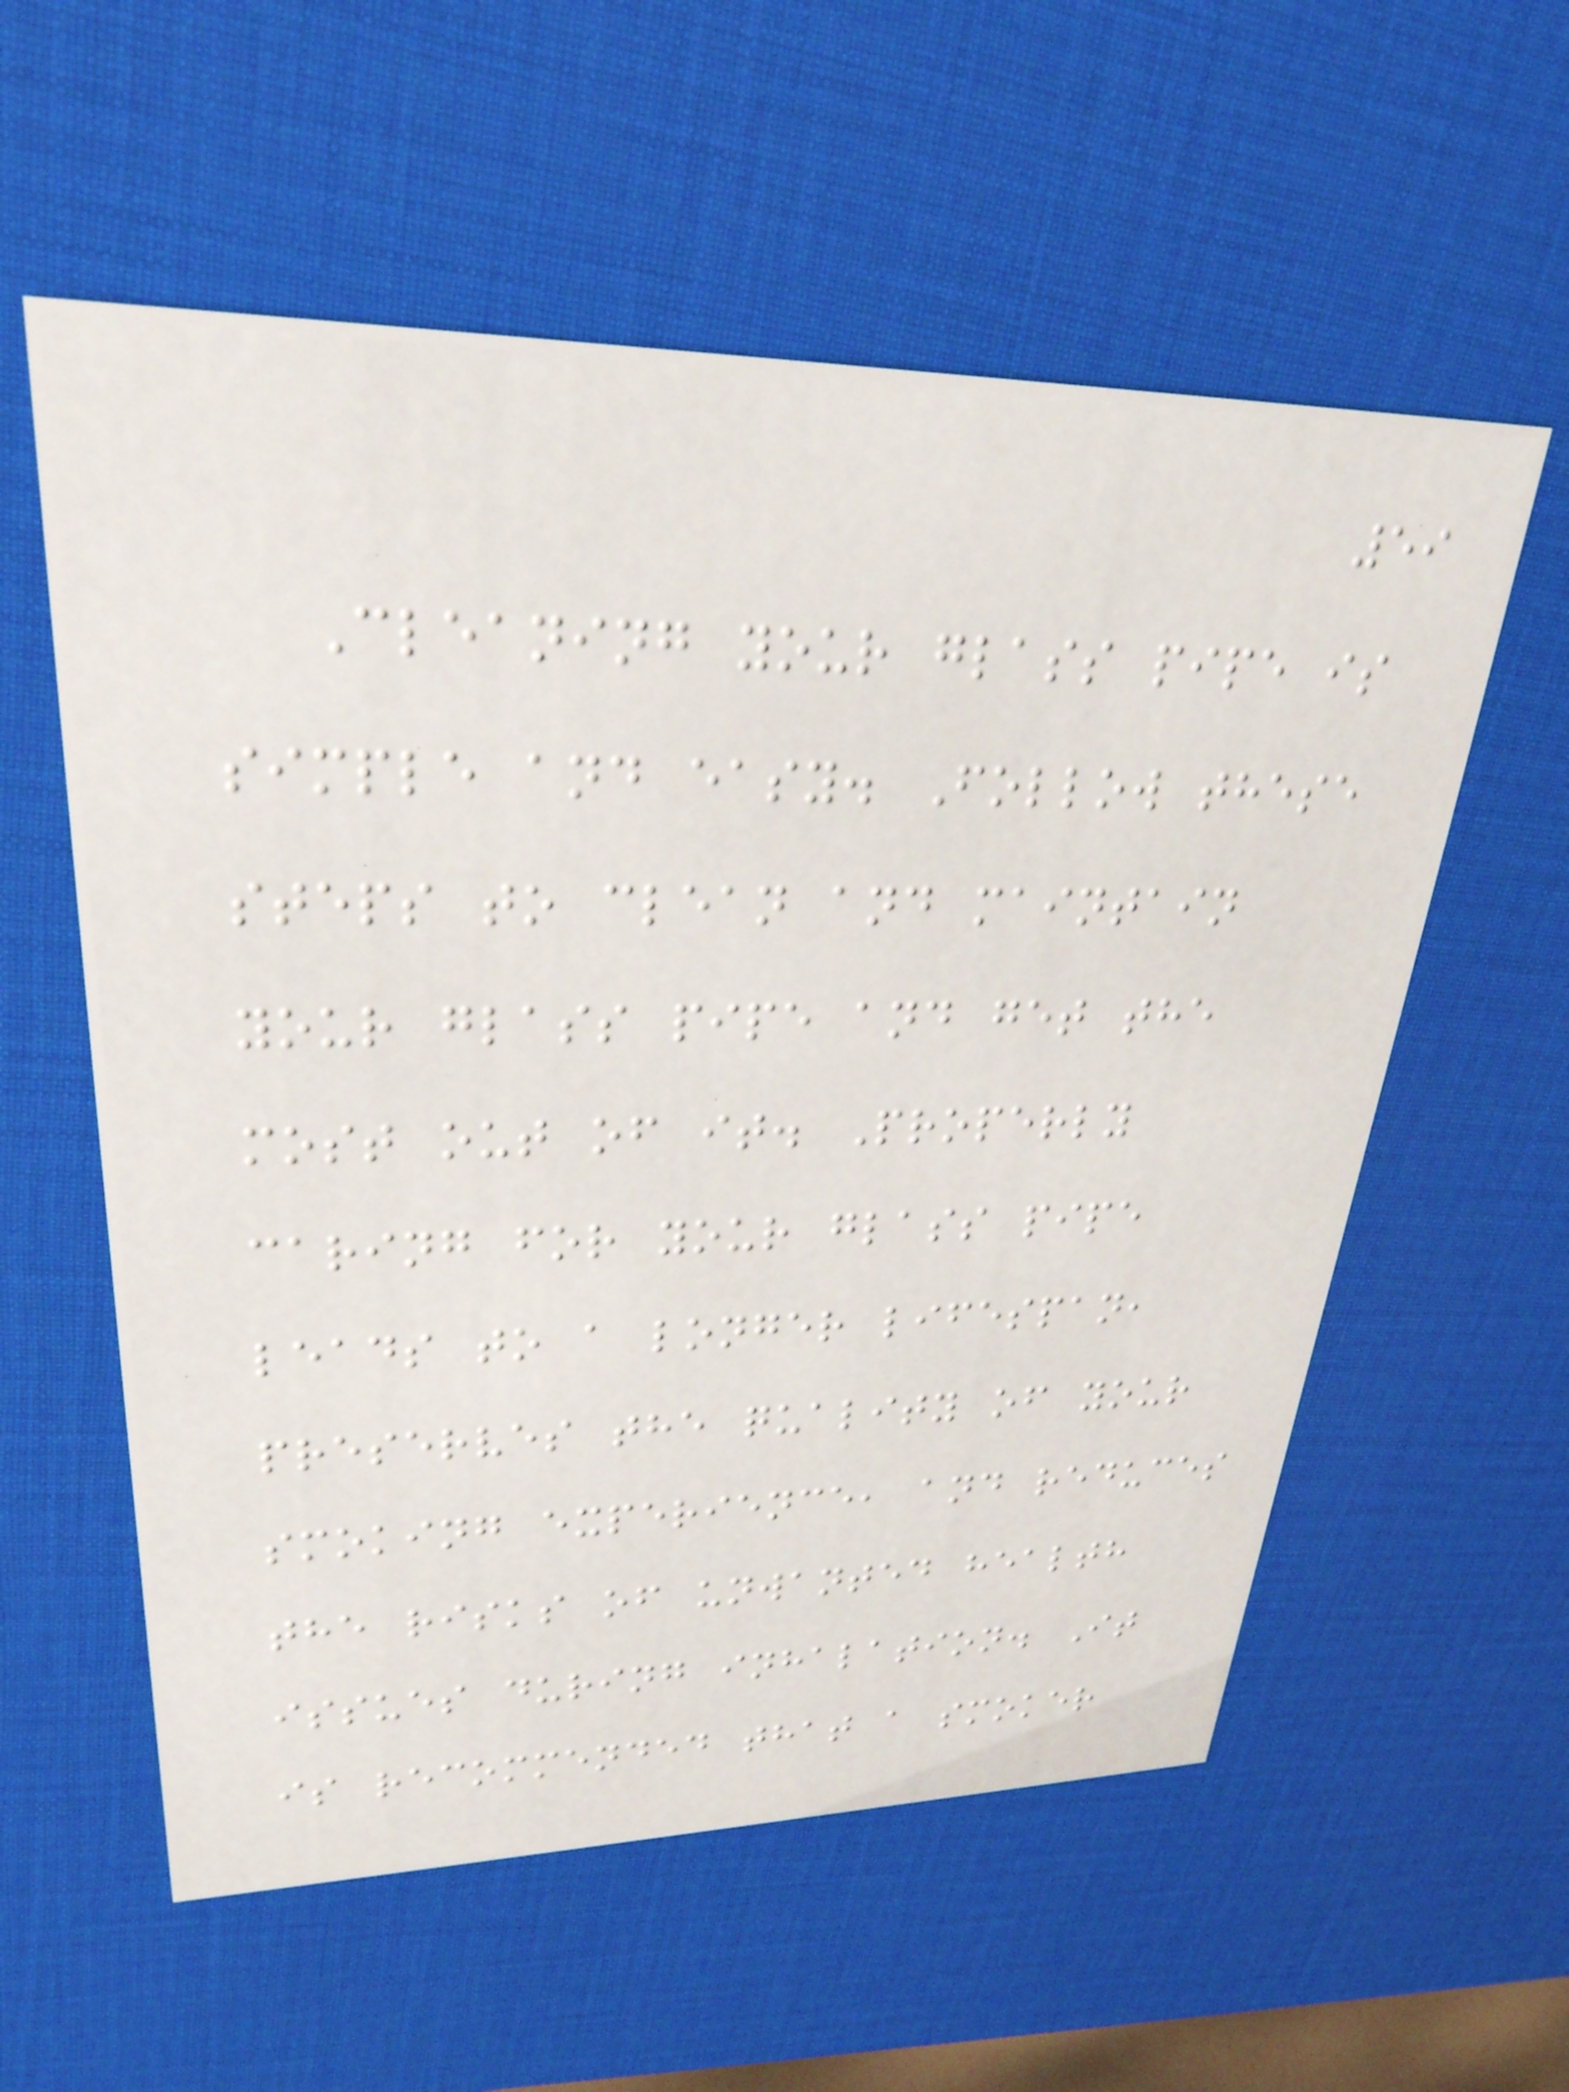59
Cleaning your glass pipe is
simple and easy. Follow these
steps to clean and maintain
your glass pipe and get the
most out of it. Properly
caring for your glass pipe
leads to a longer lifespan,
preserves the quality of your
smoking experience, and reduces
the risks of unwanted health
issues during inhalation. It
is recommended that a smoker
